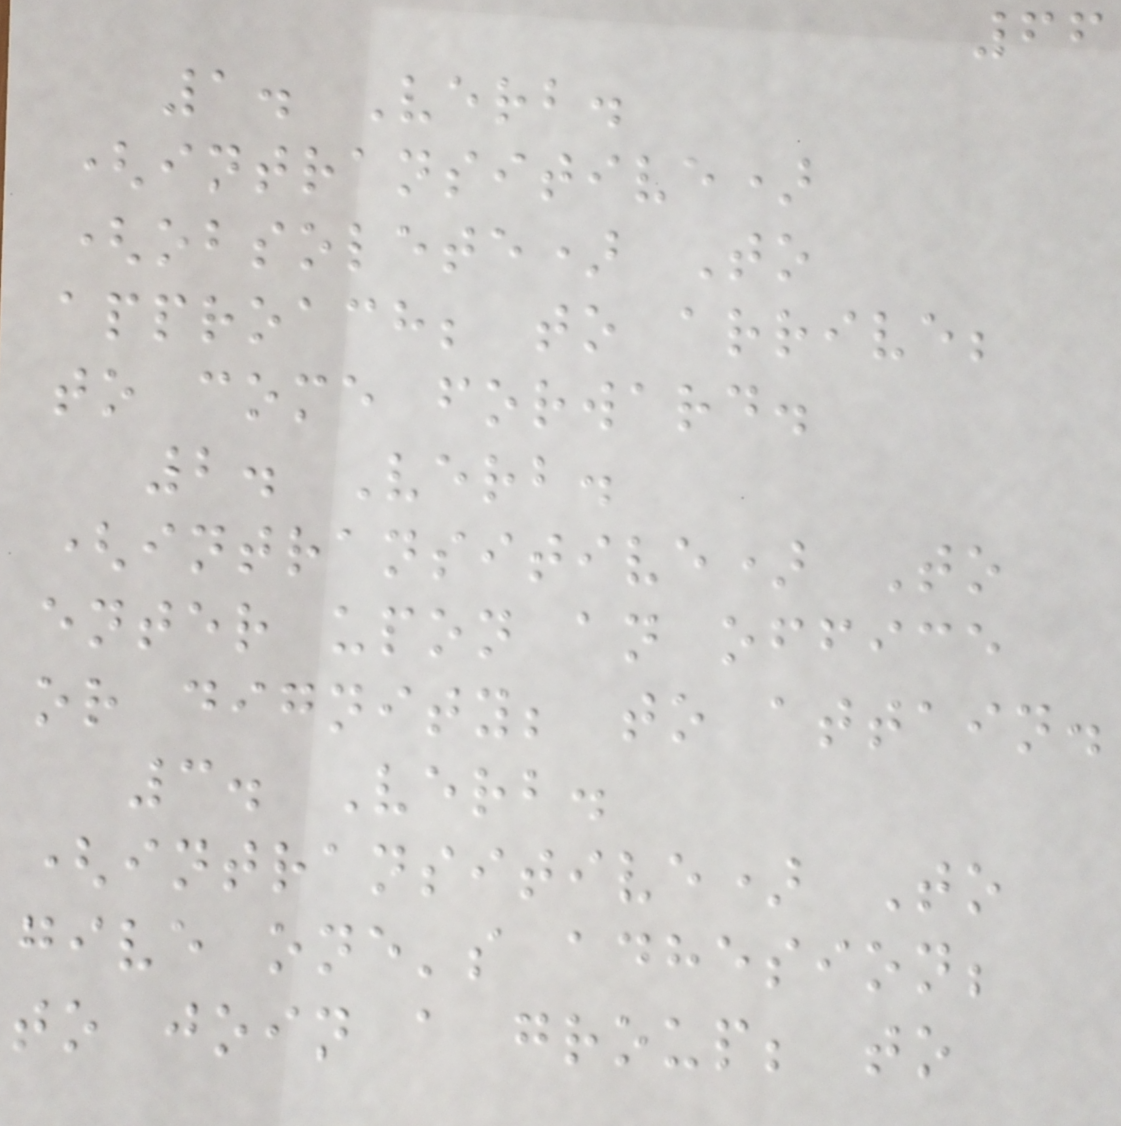66
1. Verb.
(intransitive)
(obsolete) To
approach; to arrive;
to come forward.
2. Verb.
(intransitive) To
enter upon an office
or dignity; to attain.
3. Verb.
(intransitive) To
give one's adhesion;
to join a group; to
